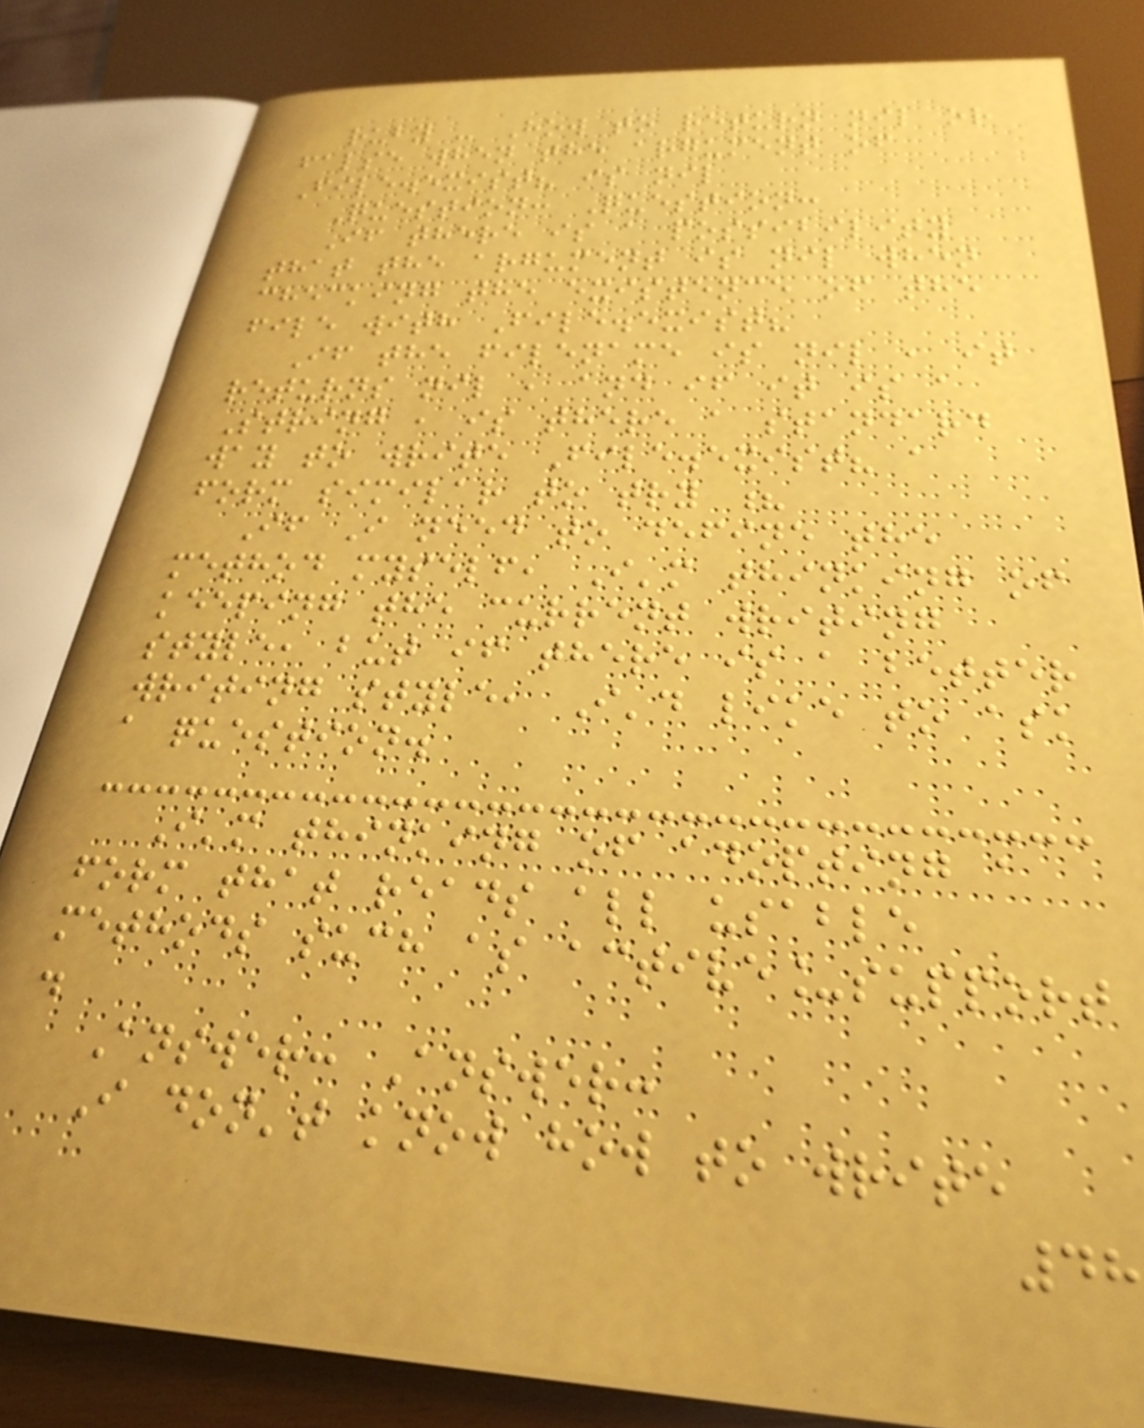ruby - How to return nil or
false when the argument of
File.exist? is nil
Question: Question:
If there is a possibility
that the argument is nil when
checking the existence of the
file with File.exist?
If the filename is nil , it
returns nil , and if it is a
String , is there a standard
way to write File.exist? a
form similar to try ?
If I need to define the
method myself, I'm thinking of
keeping the current writing
style, but if there is a better
writing style, I'd like to ask
a question.
I'm thinking of adopting a
form that reads all usable
methods such as active_support
.
Answer: Answer:
I don't know how to write
48
